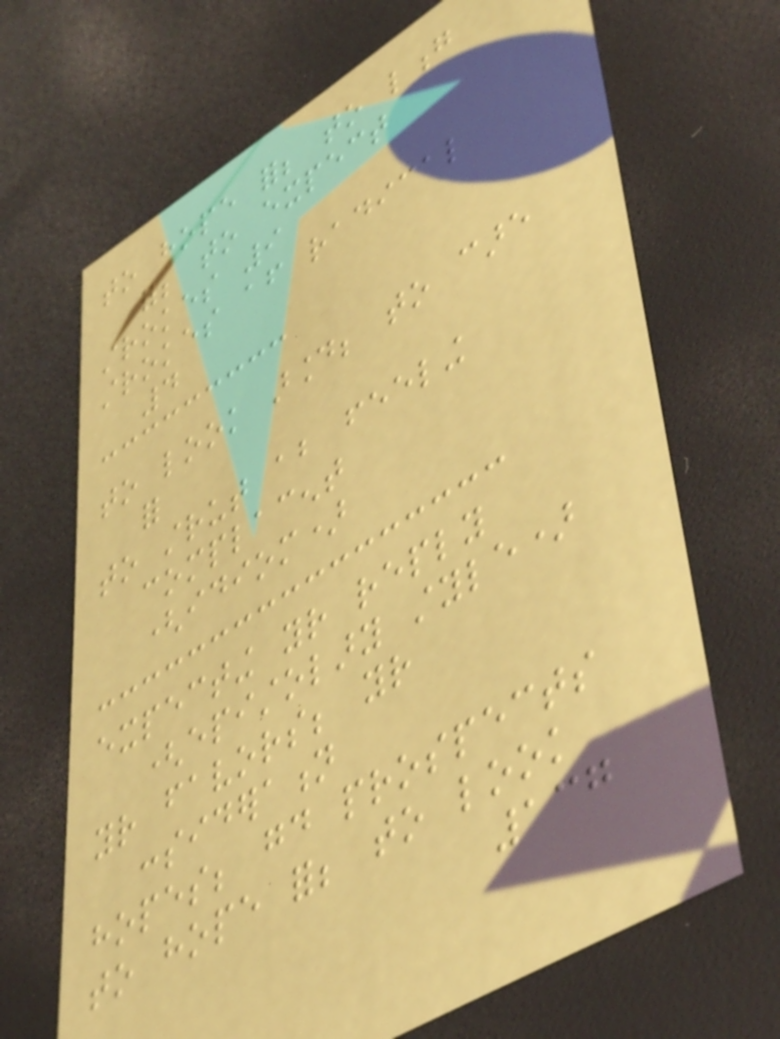to hope for; to long
for; to expect
strokes 9
strokes after radical
4
to look around; to care
for
to strut about feeling
complacent
(idiom)
expecting your reply
(epistolary style)
your favors; your
consideration
hopes; good prospects
to hope for; to look
137
